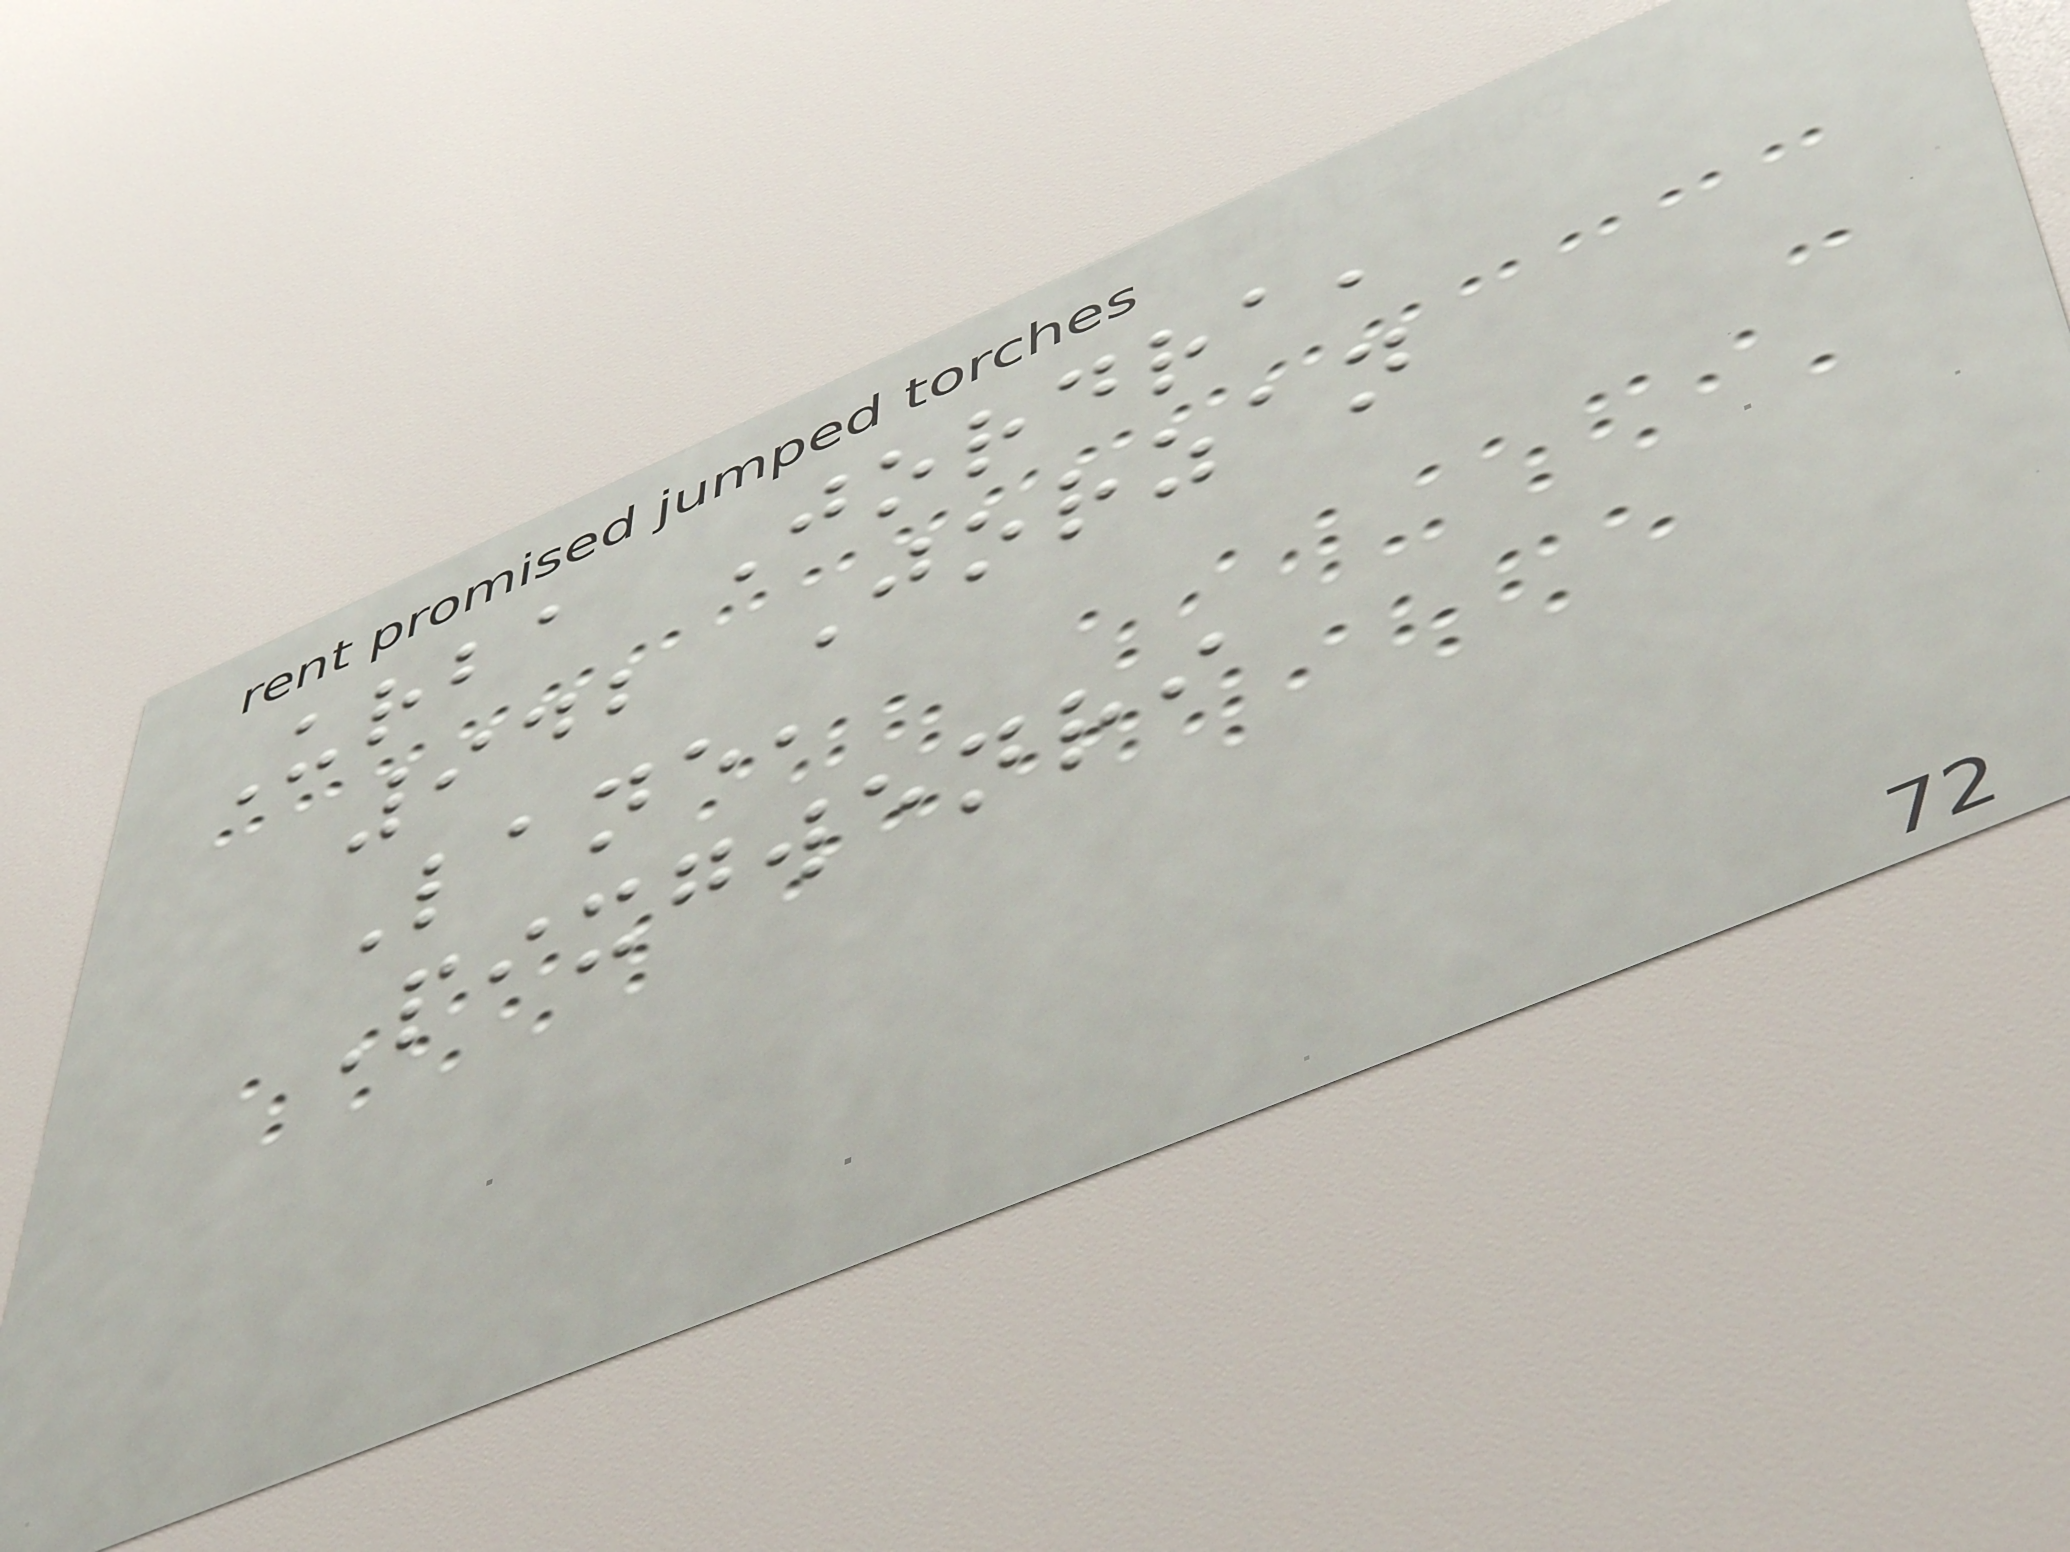Urba Jordra,
942 Jorzan
Lane,
Pixgwenri
